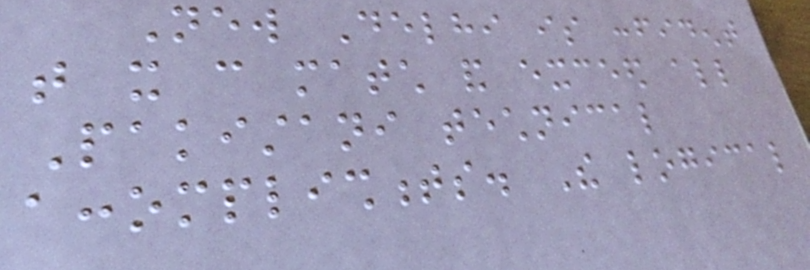New Delhi is confident
that it can match and exceed all
Pakistani technical
accomplishments. The logical
